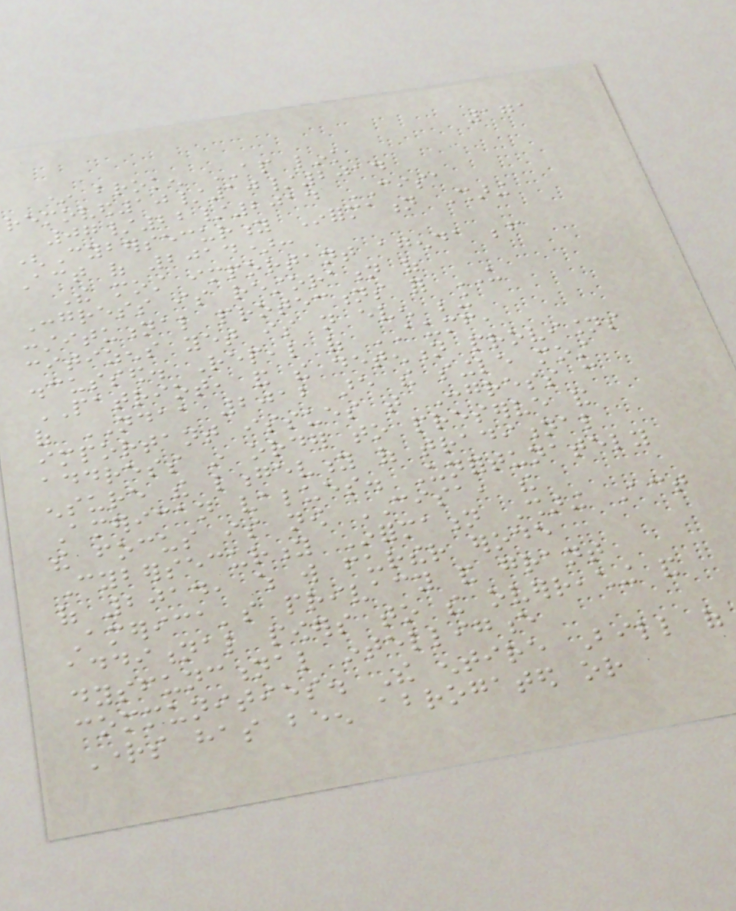171
* broken AP link
removed10/10/2014
07/22/2014 CISA
(Cybersecurity Information Sharing
Act of 2014):
The most important agenda before
Congress is restoration of
constitutional protections for US
citizens yet is not even being
discussed. Repeal of AUMF,
PATRIOT, and the detention provisions
of NDAA 2012 are the single most
important issues that Congress can
address in order to preserve and
ensure the longevity of traditional
American values. Unfortunately
the focus is now CISA, the
Cybersecurity Information Sharing Act
of 2014, which will further erode
America's privacy and grant
additional powers to the overreaching and
dysfunctional intelligence
communities. The entire Bill of
Rights has been abrogated or
